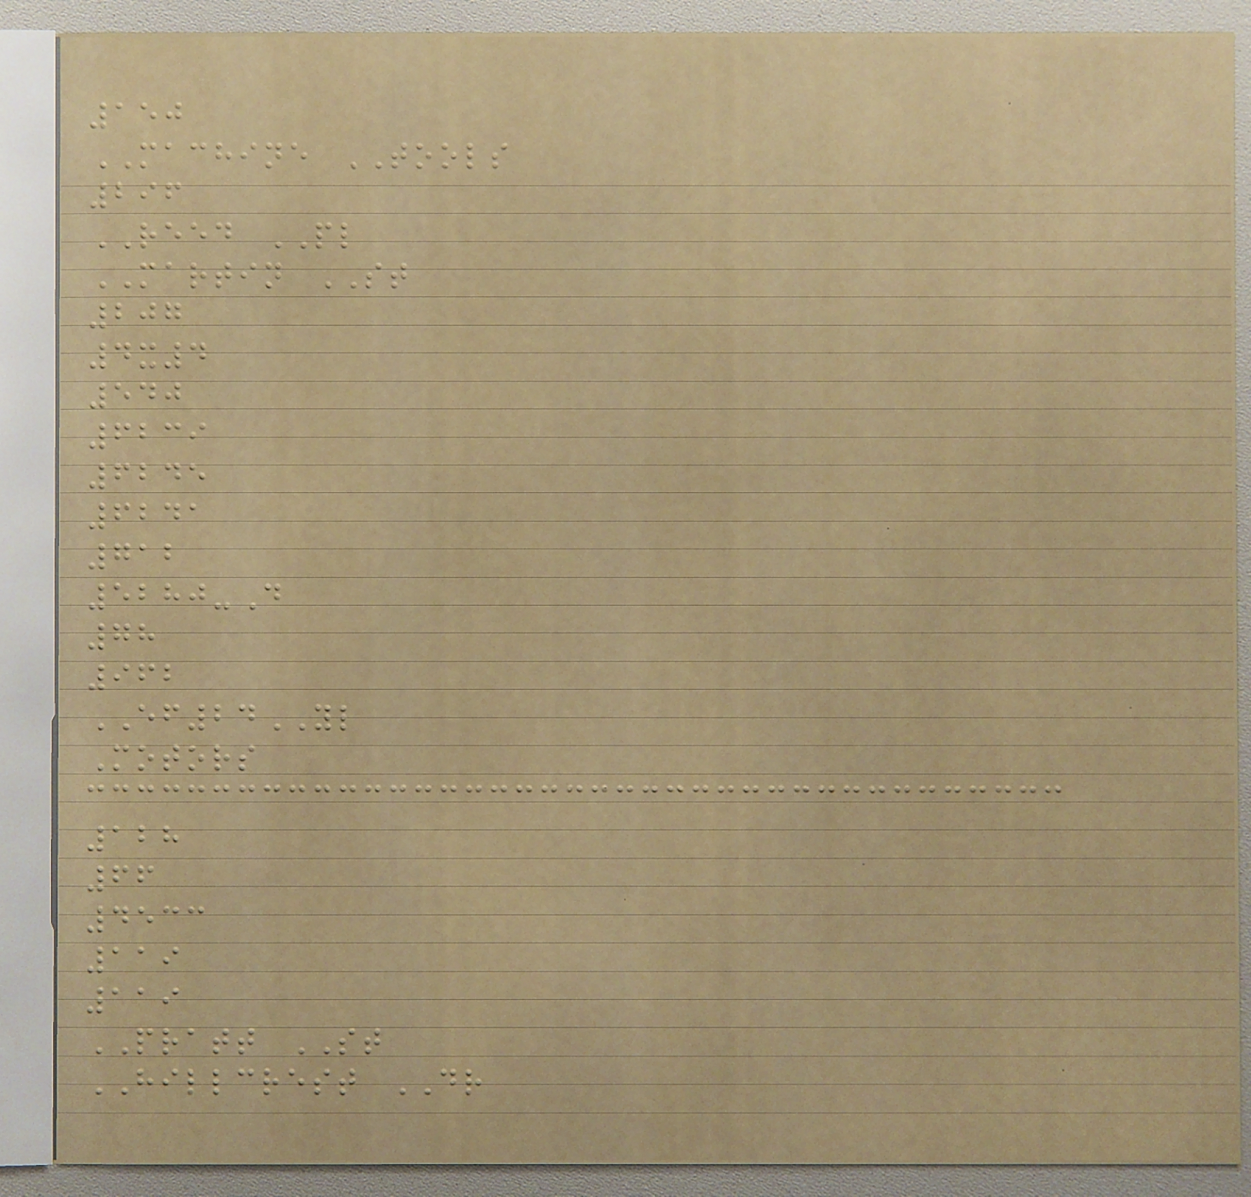150
MACHINE TOOLS
296
REED PL
MARTIN ST
207
4x4
540
6239
6245
6241
712
5280-D
78
962
EF24YL
Motors
128
66
4533
119
119
PRATT ST
HILLCREST DR
